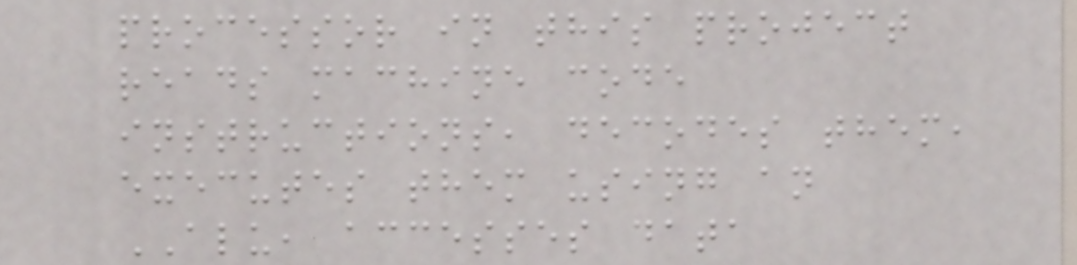processor in this project
reads machine code
instructions, decodes them,
executes them using an
ALU, accesses data
